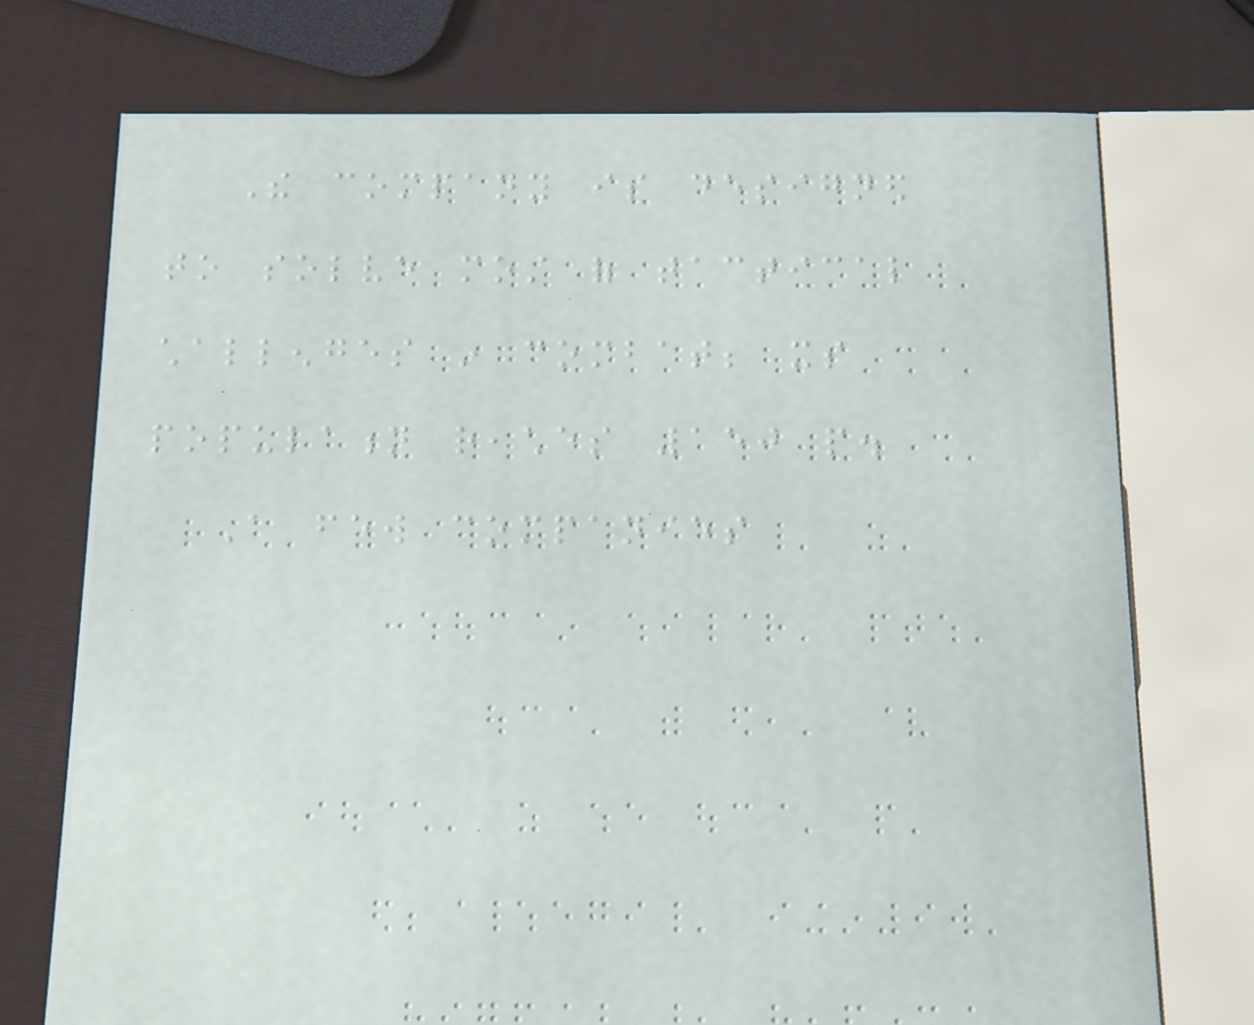The company is designed
to solve most of tactical
challenges in combat; its
population reaches 150 people.
A few companies
